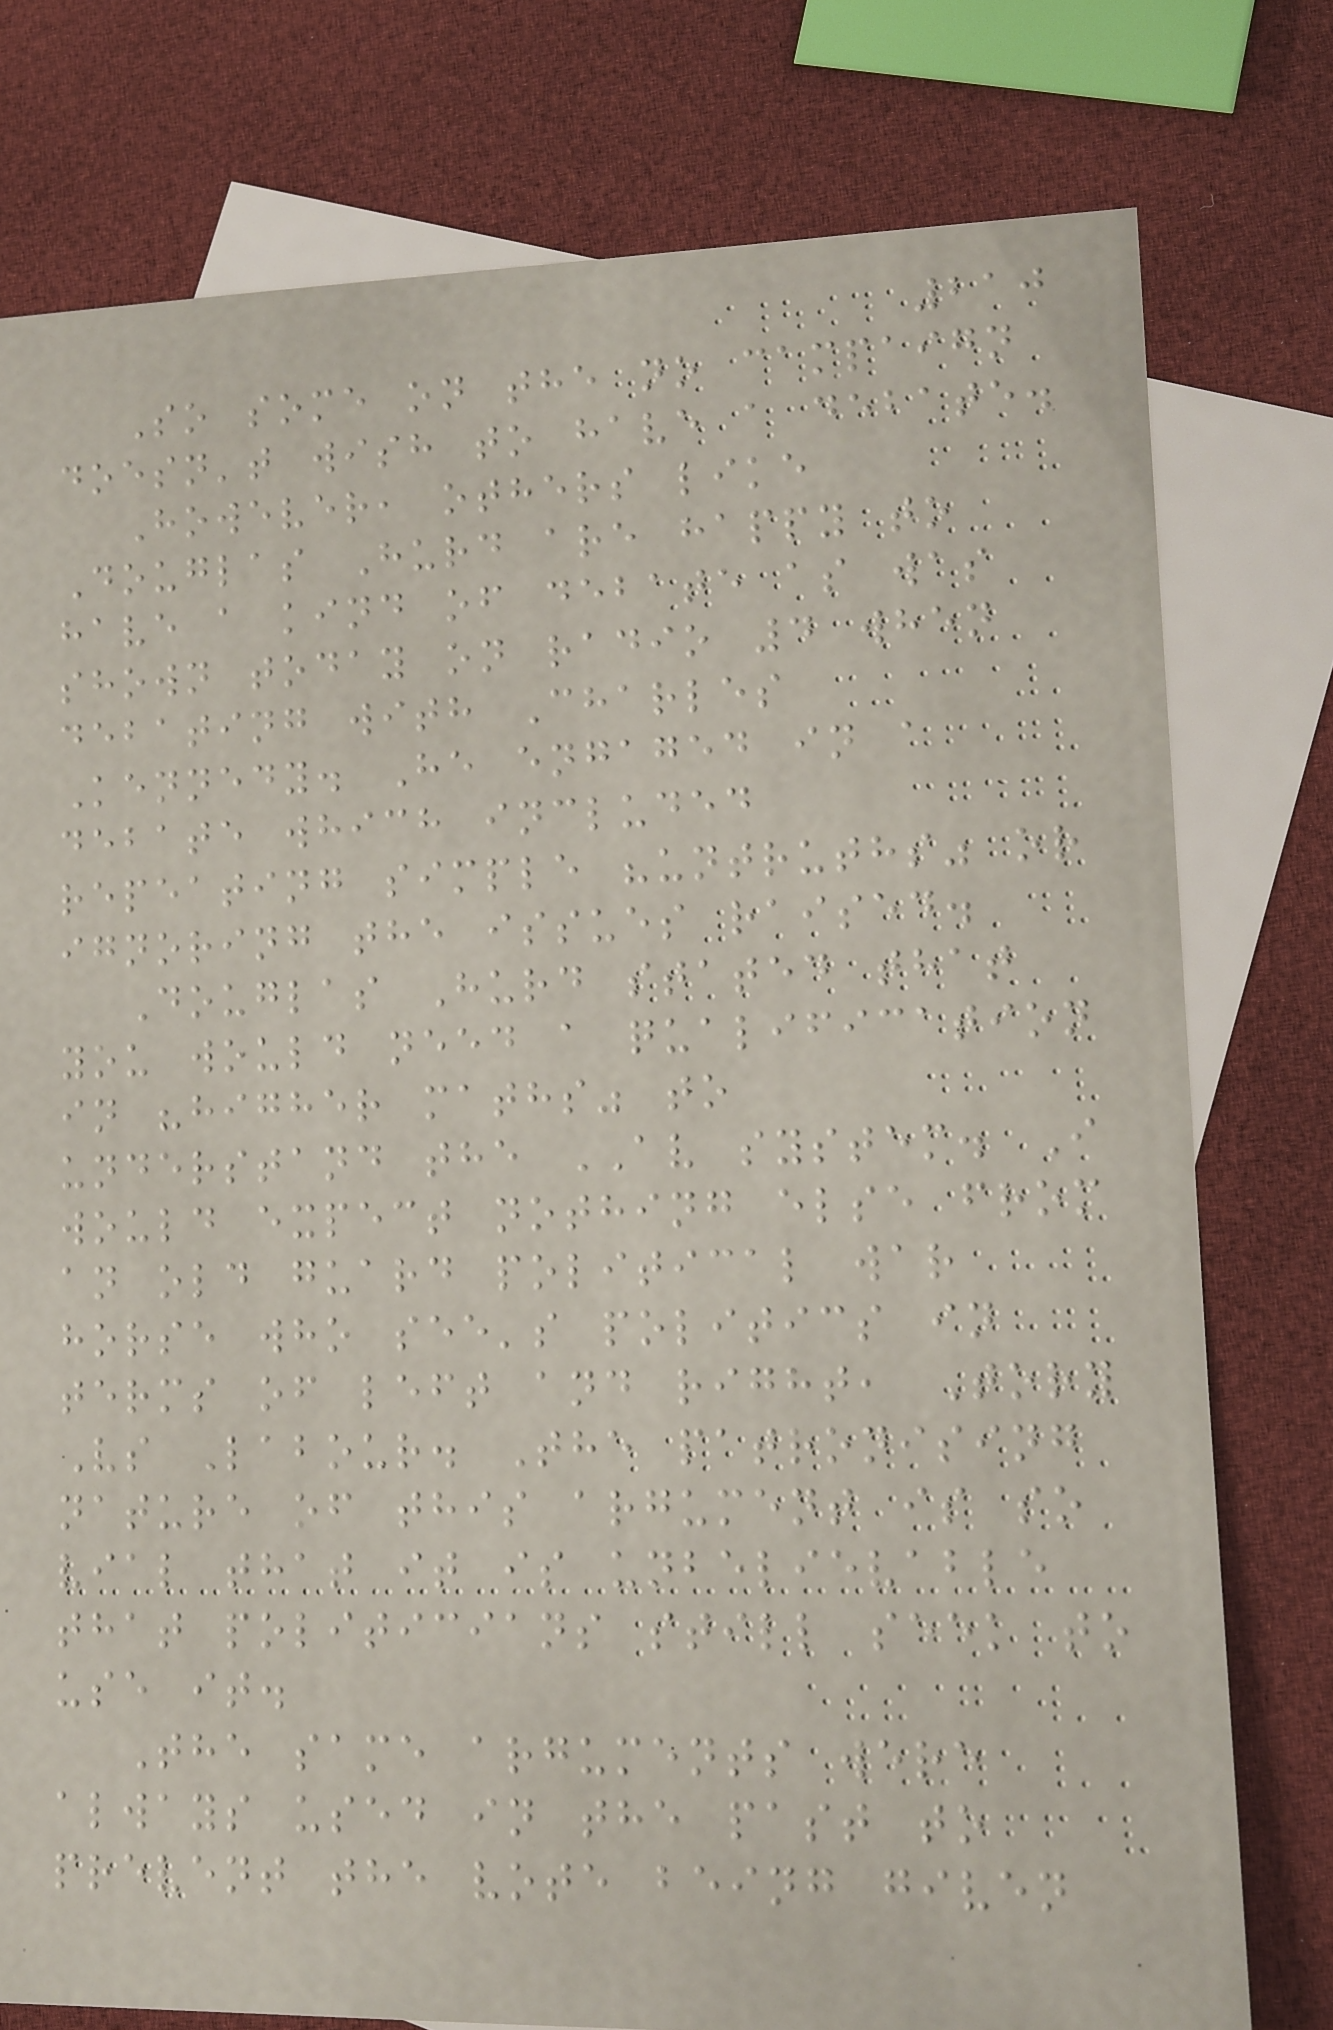210
So some on the no campaign
doesn't wish to have a debate.
However, others like
Douglas Hurd are happy to
have a kind of debate as was
shown today on radio 4 when
debating with Charles
Kennedy. He engaged in a
debate which included
repeating simple "untruths" or
ignoring the issues raised.
Douglas Hurd stated that
you would need a qualification
in "higher maths" to
understand the AV system. I
would expect nothing else from
an old guard political war
horse who see's politics in
terms of left and right, Tory
Vs Labour. The patronising
nature of this argument is so
vial that it is unbelievable
that politicians still seek to
use it.
The same arguments were
always used in the past to
prevent the vote being given
